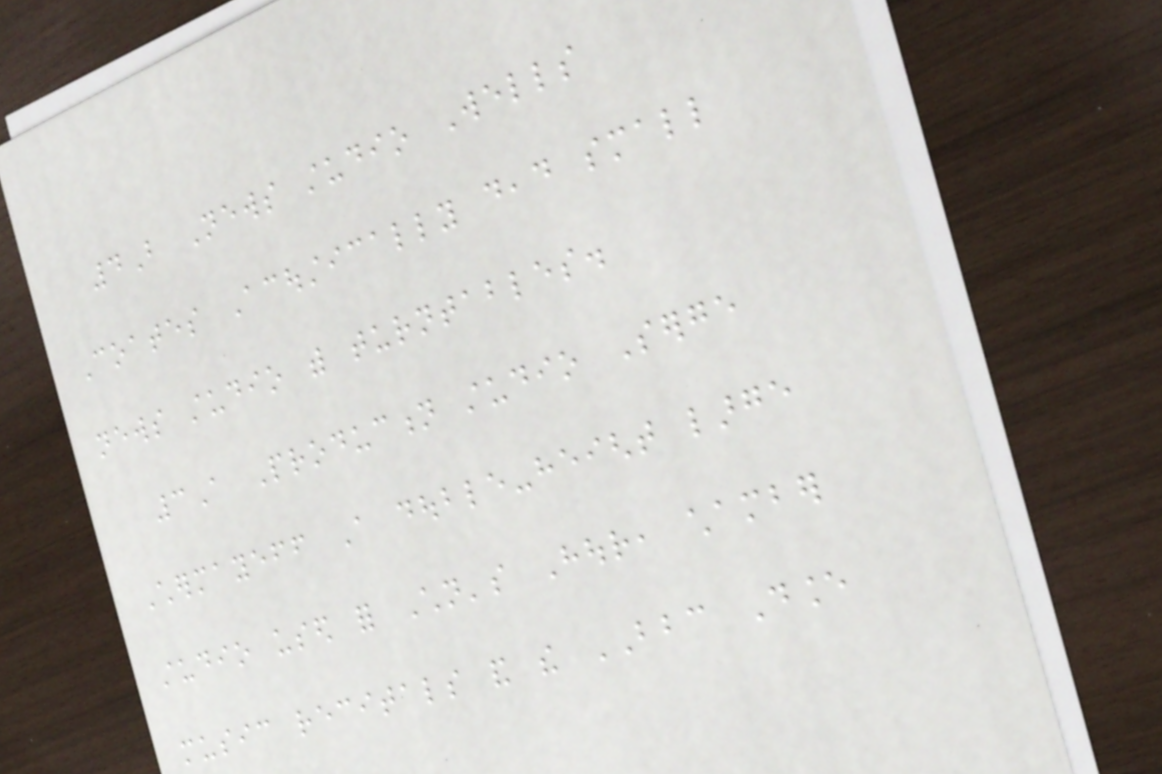4B News studio Wells
Coates Acoustically dead small
news studio with turntables.
3A Production studio Serge
Chermayeff A double-height large
studio used for Children's Hour, chamber
music recitals and the BBC Dance
